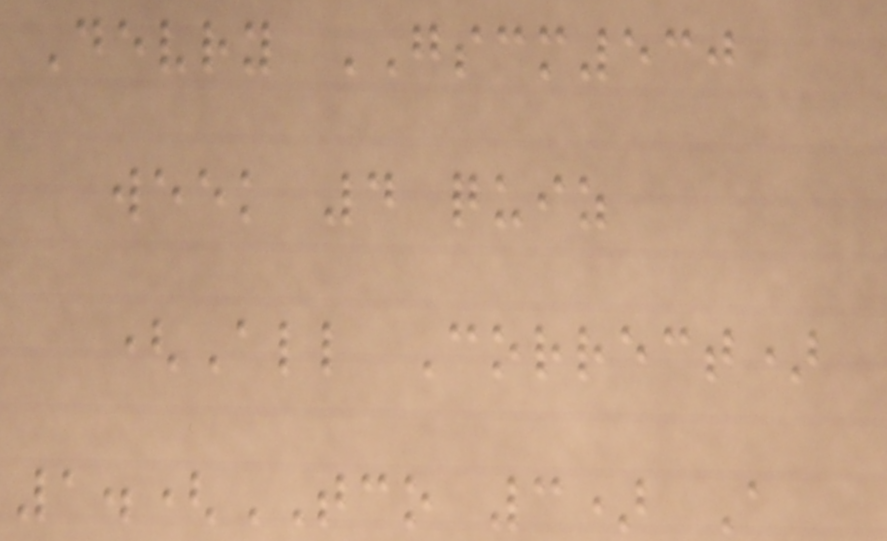Devry GSCM530
week 4 quiz
(All Correct)
1.(TCO 3) A
